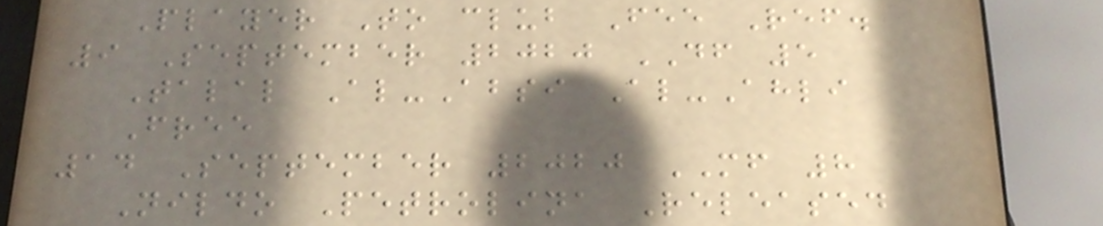Player To club Fee Ref.
9 September 2020 DF 5
Talal Al-Absi Al-Ahli
Free
14 September 2020 MF 8
Nildo Petrolina Released
